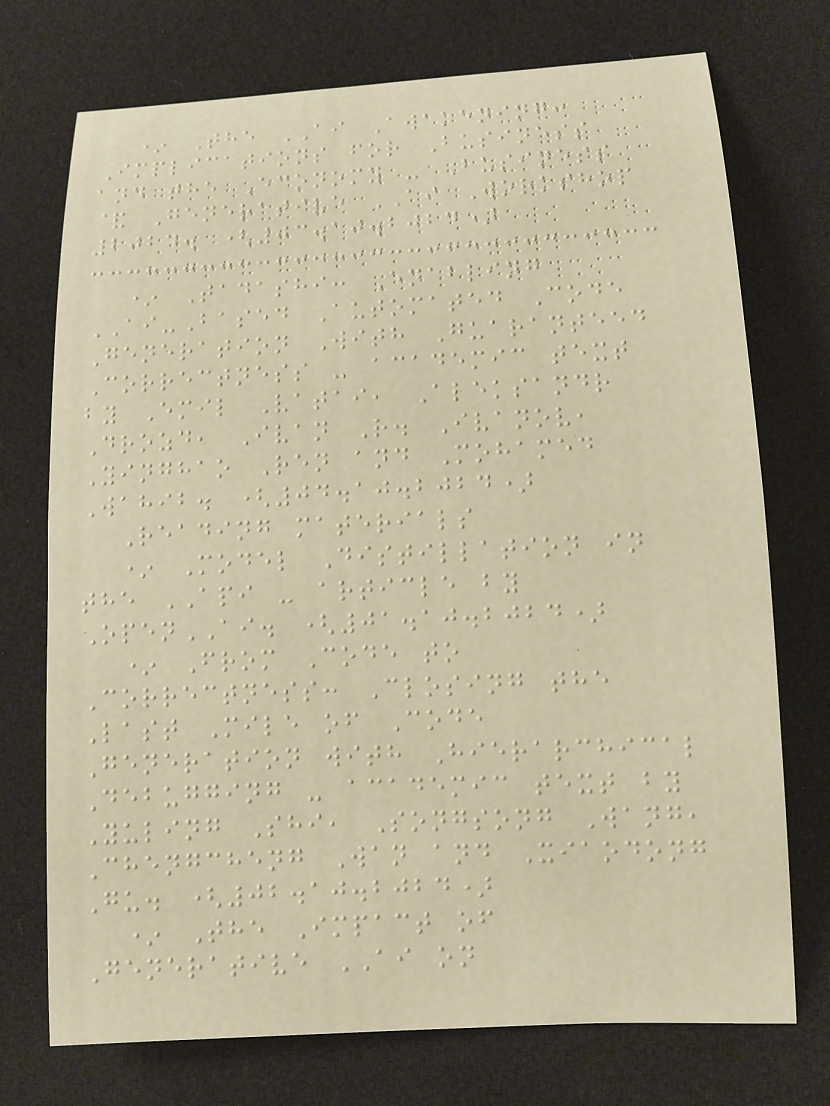* The AI Awakening:
Implications for Business
and the Economy - Business
& Generative AI Workshop
2024. (03.10.2024)
* Tadashi: Enabling
AI-Based Automated Code
Generation With Guaranteed
Correctness - academic text
by Emil Vatai, Aleksandr
Drozd, Ivan R. Ivanov,
Yinghao Ren and Mohamed
Wahib. (04.10.2024)
Reading materials
* Model Distillation in
the API - article by
OpenAI. (01.10.2024)
* From Code to
Correctness: Closing the
Last Mile of Code
Generation with Hierarchical
Debugging - academic text by
Yuling Shi, Songsong Wang,
Chengcheng Wan and Xiaodong
Gu. (02.10.2024)
* The Impact of
Generative AI on
